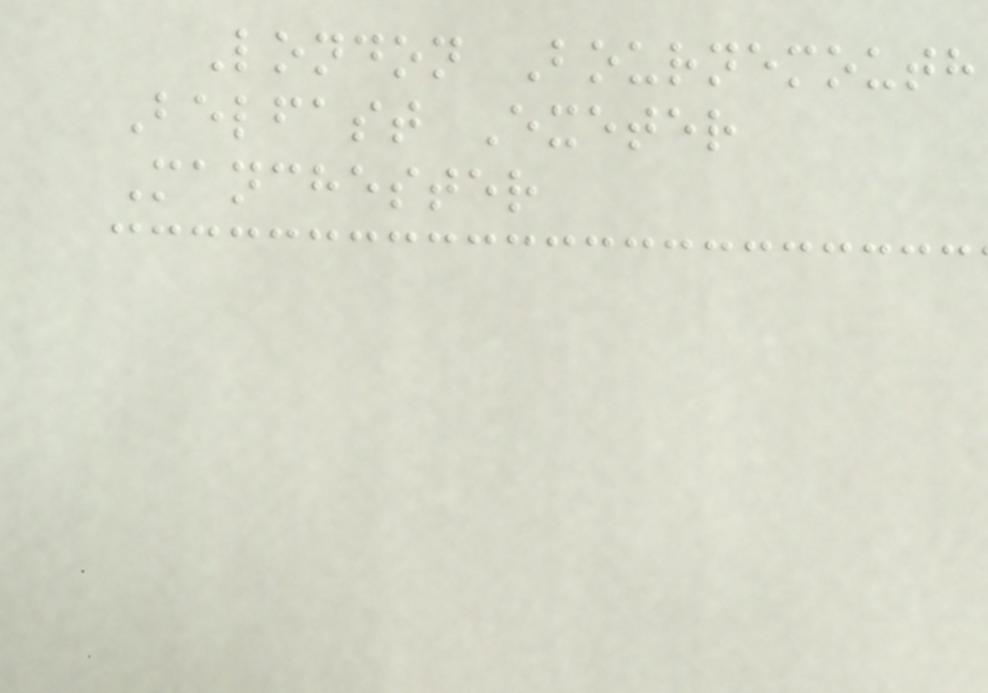London Bournemouth
Belfast Exeter
Manchester
